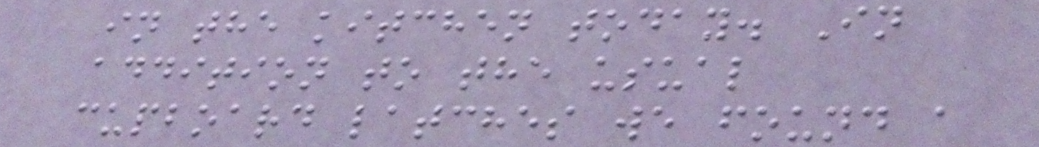in the kitchen today. In
addition to the usual
cupboard latches we found a
